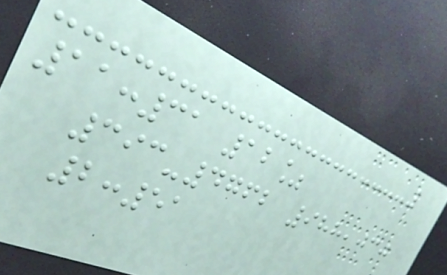11:31 12%
393-4762 988,030
2:51
